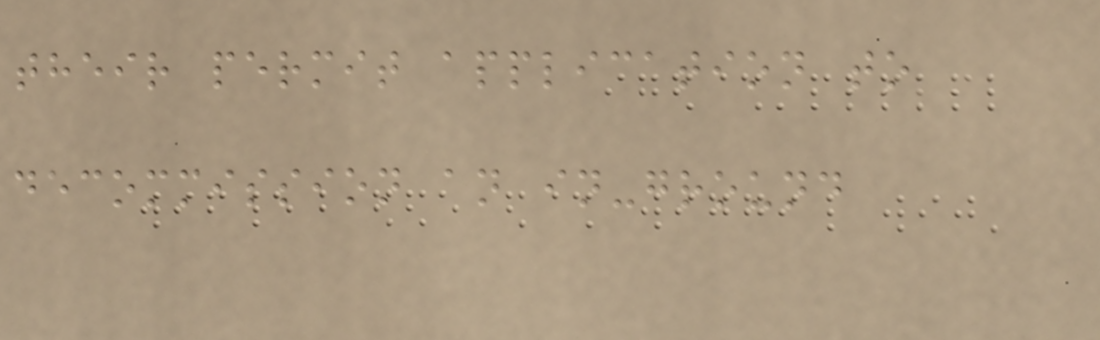their permit application to
decommission an in-ground
